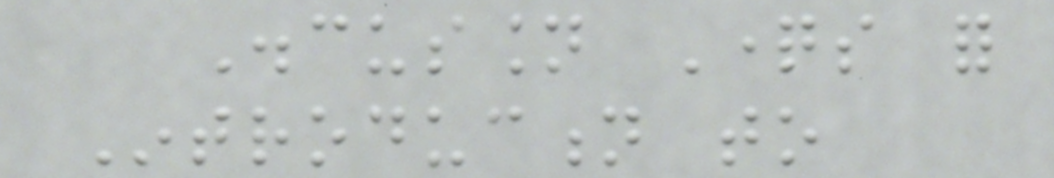Discussion Questions for
Introduction to
